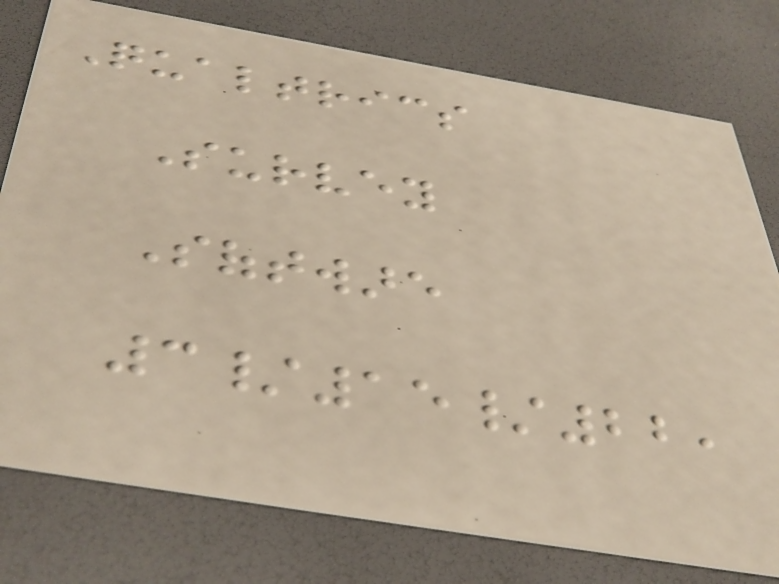Qualtrics
Survey
Software
3/15/22,
